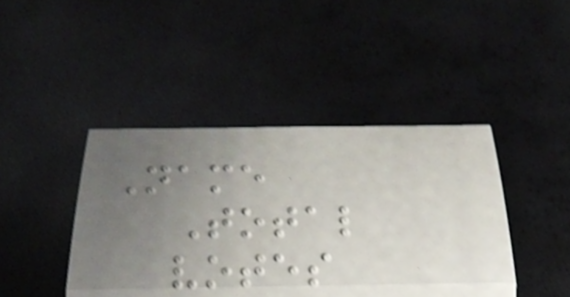Name
Total
votes
